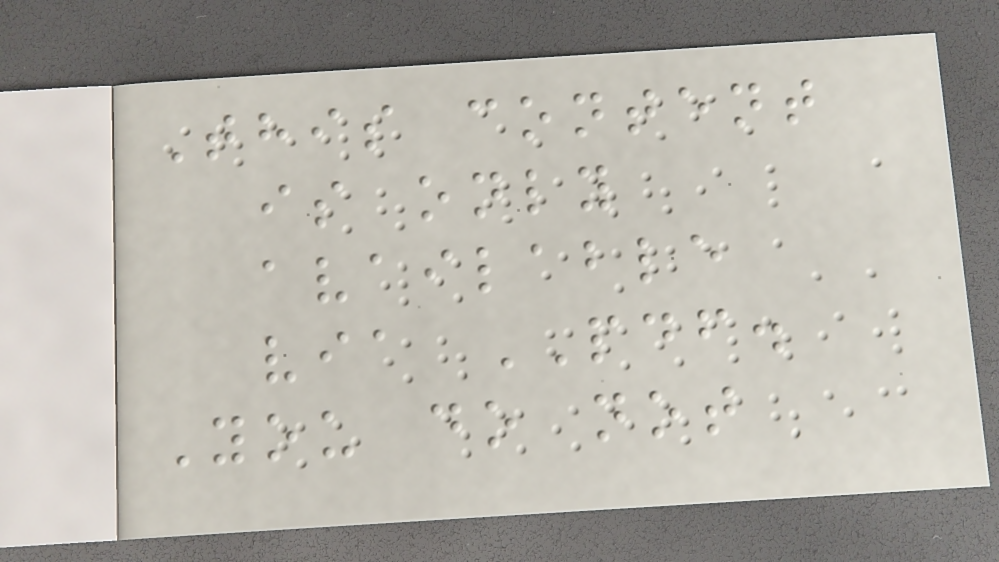This content
is only
available
via PDF.
You do not
